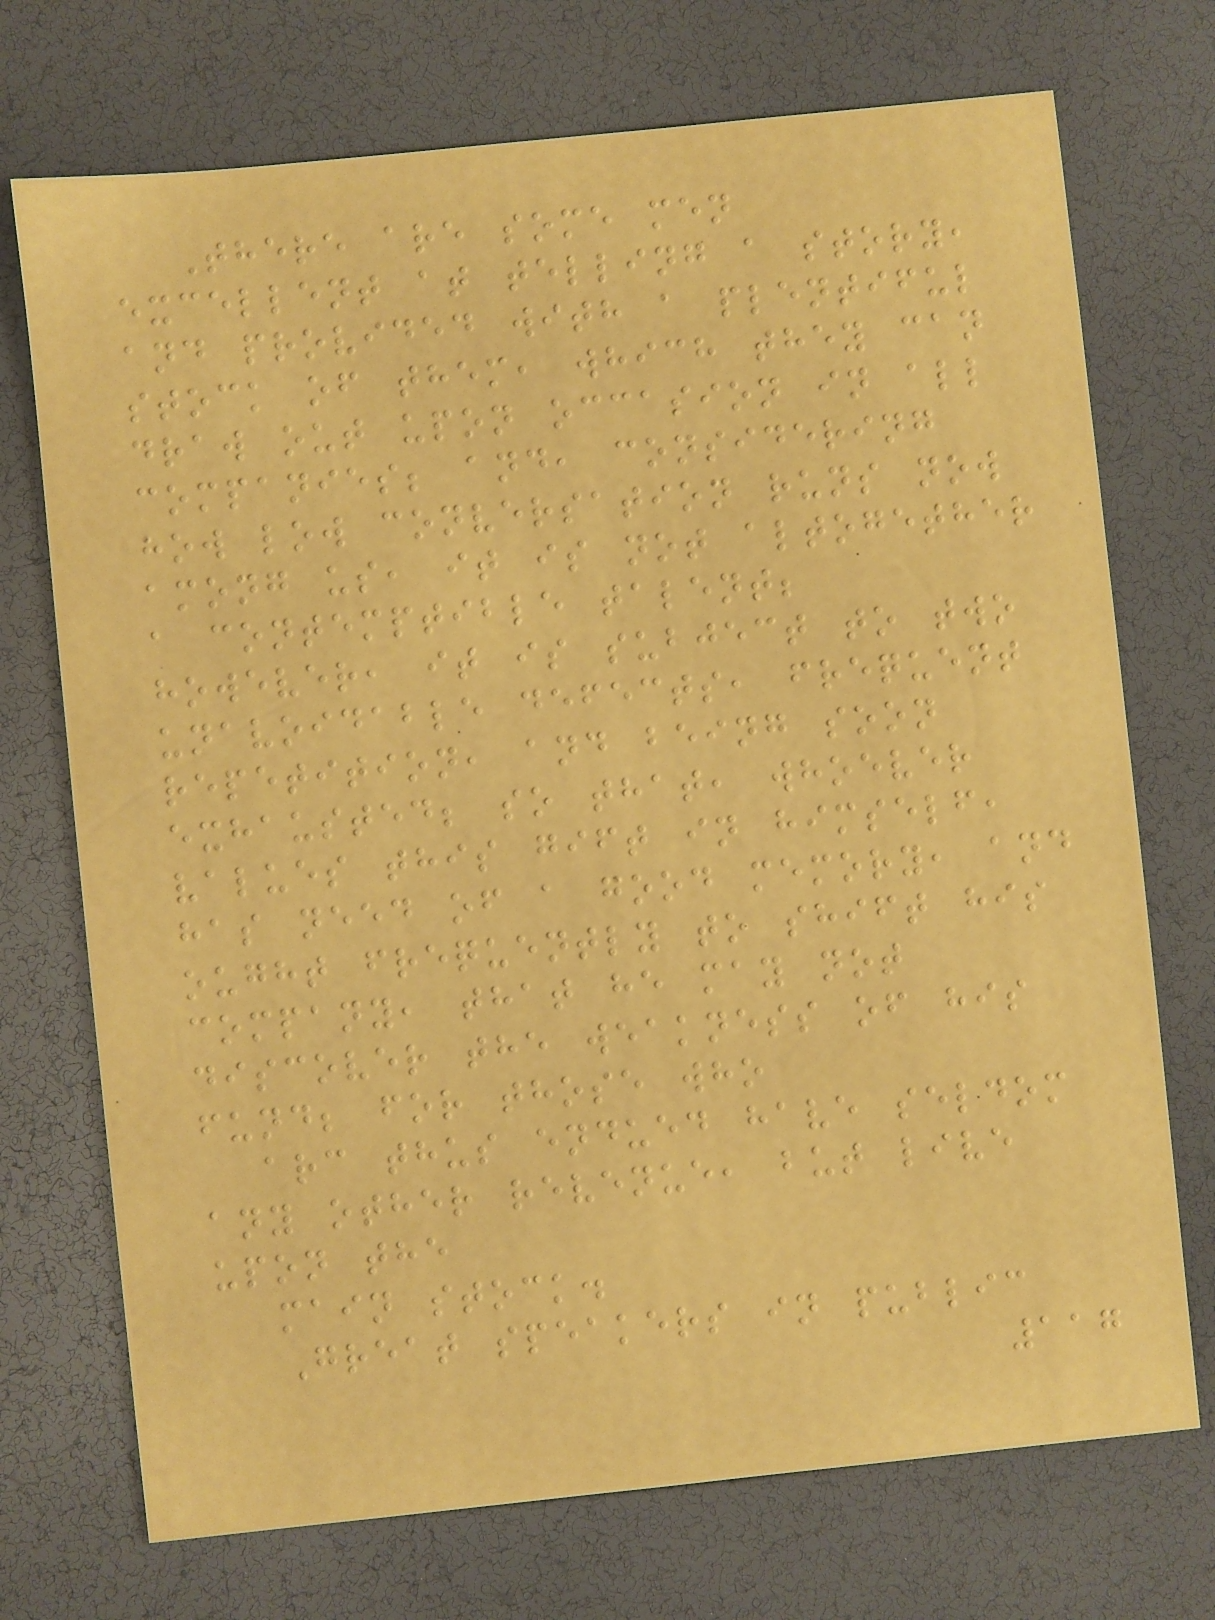There are some men
excellent at telling a story,
and provided with a plentiful
stock of them, which they can
draw out upon occasion in all
companies; and, considering
how low conversation runs now
among us, it is not altogether
a contemptible talent;
however, it is subject to two
unavoidable defects, frequent
repetition, and being soon
exhausted; so that, whoever
values this gift in himself,
has need of a good memory, and
ought frequently to shift his
company, that he may not
discover the weakness of his
fund; for those who
arc thus endued have seldom
any other revenue, but live
upon the
main stock.
Great speakers in public
117
